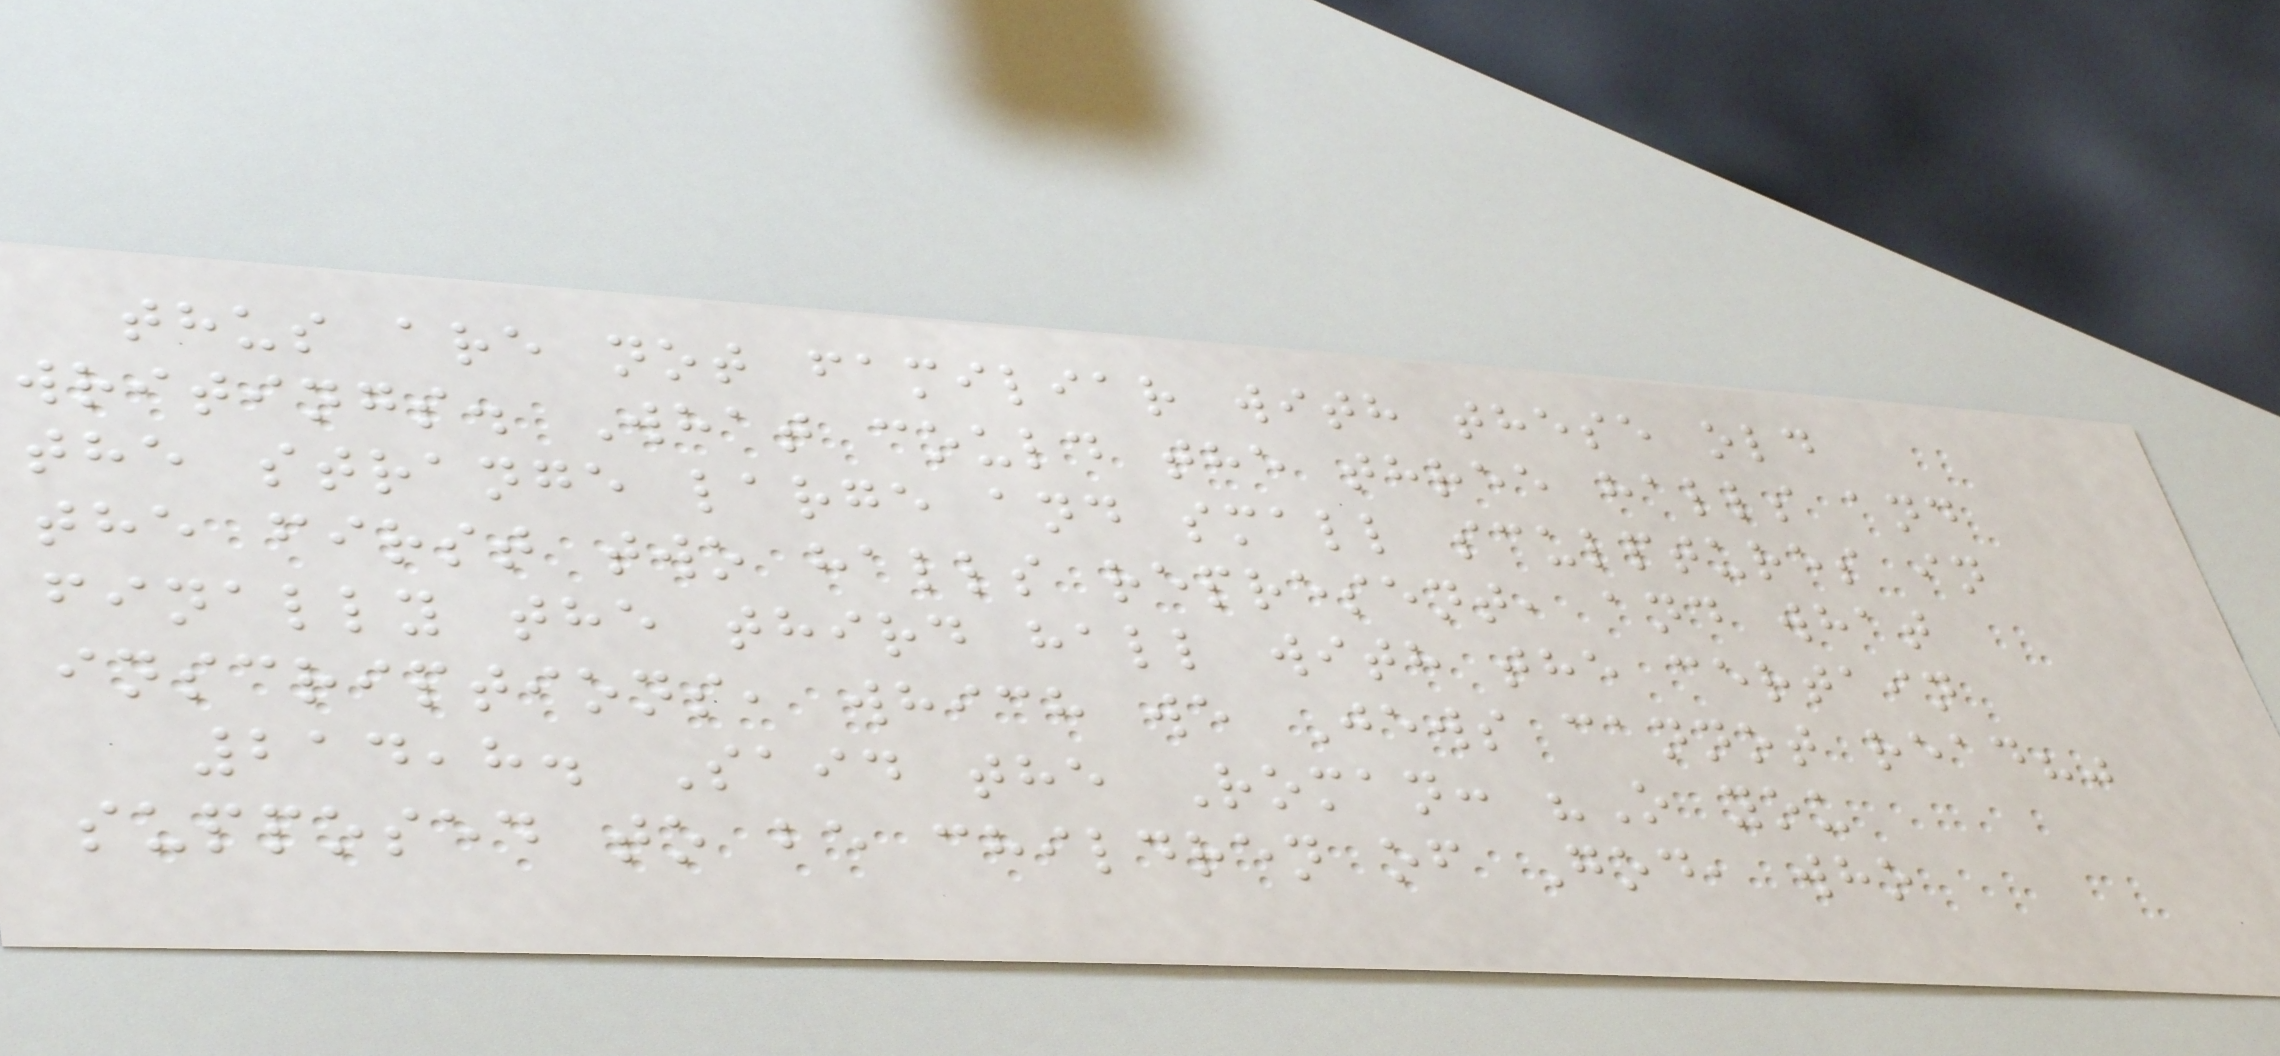thus are not familiar with these old
writings. What could the three halls and
the strange large and small sculptures in
the first two halls represent, and what
finally the third hall with the certain
inscriptions, which we Jews cannot read?"
214,8. Said the Roman: "O you
supposed to be children of God, who
